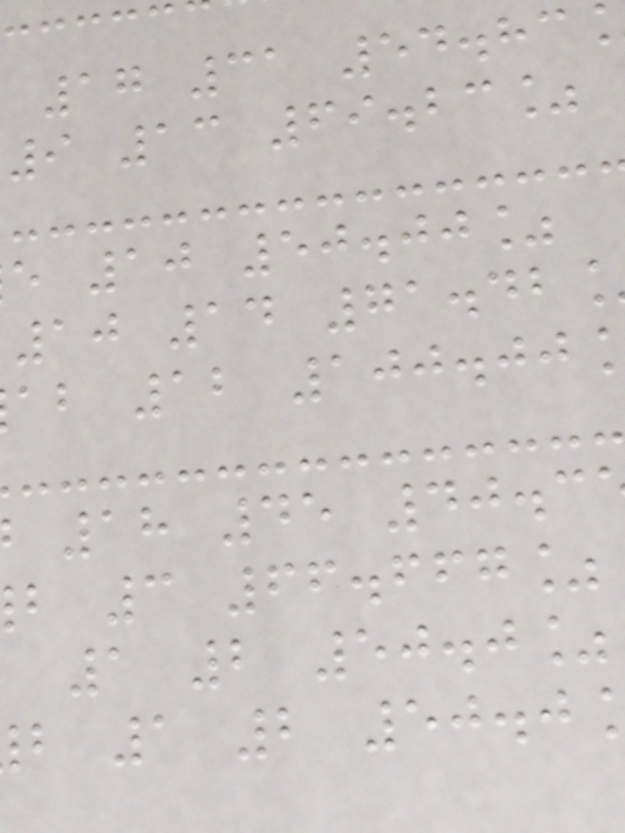17 31 54.83
9 13 69.23%
e 10 50.00%
10 14 71.42
ab 12 100.00
18 45 40.3
b 3 66.667%
1 2 50.0%
b 1 2 50.0
